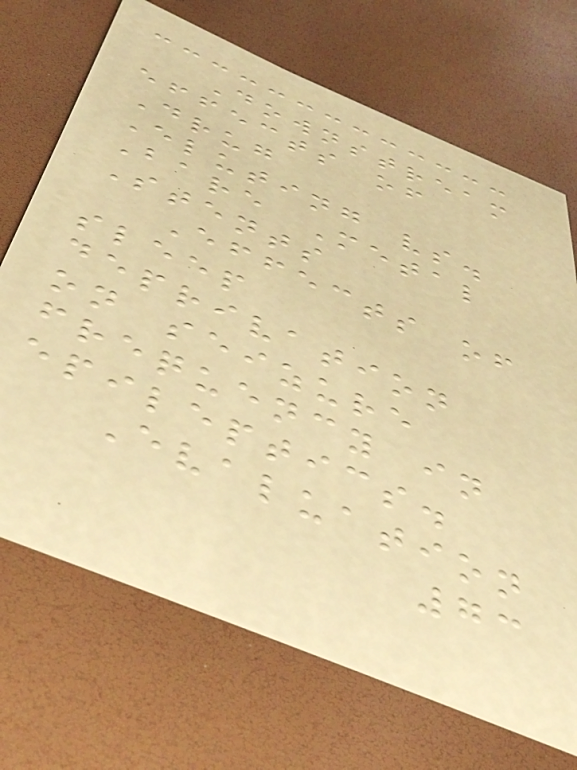Downstream
effects of
Drug
Eluting vs.
Bare Metal
Stents
Effects of
sleep
deprivation
on seizure
frequency in
epileptics.
Evaluation
73
